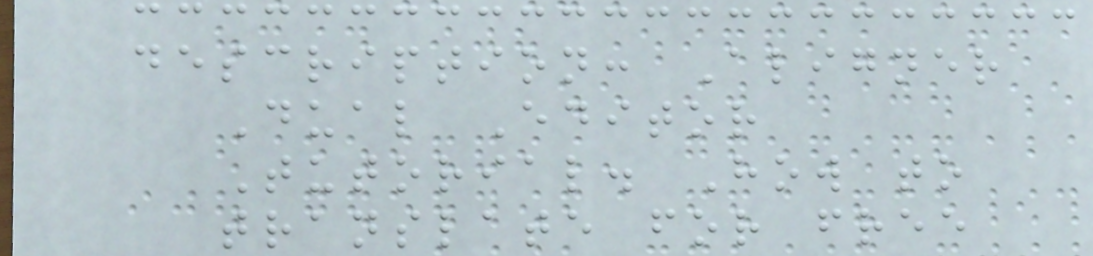description: Aligner
Dual Editor
Tutorial. How to
translate for free
